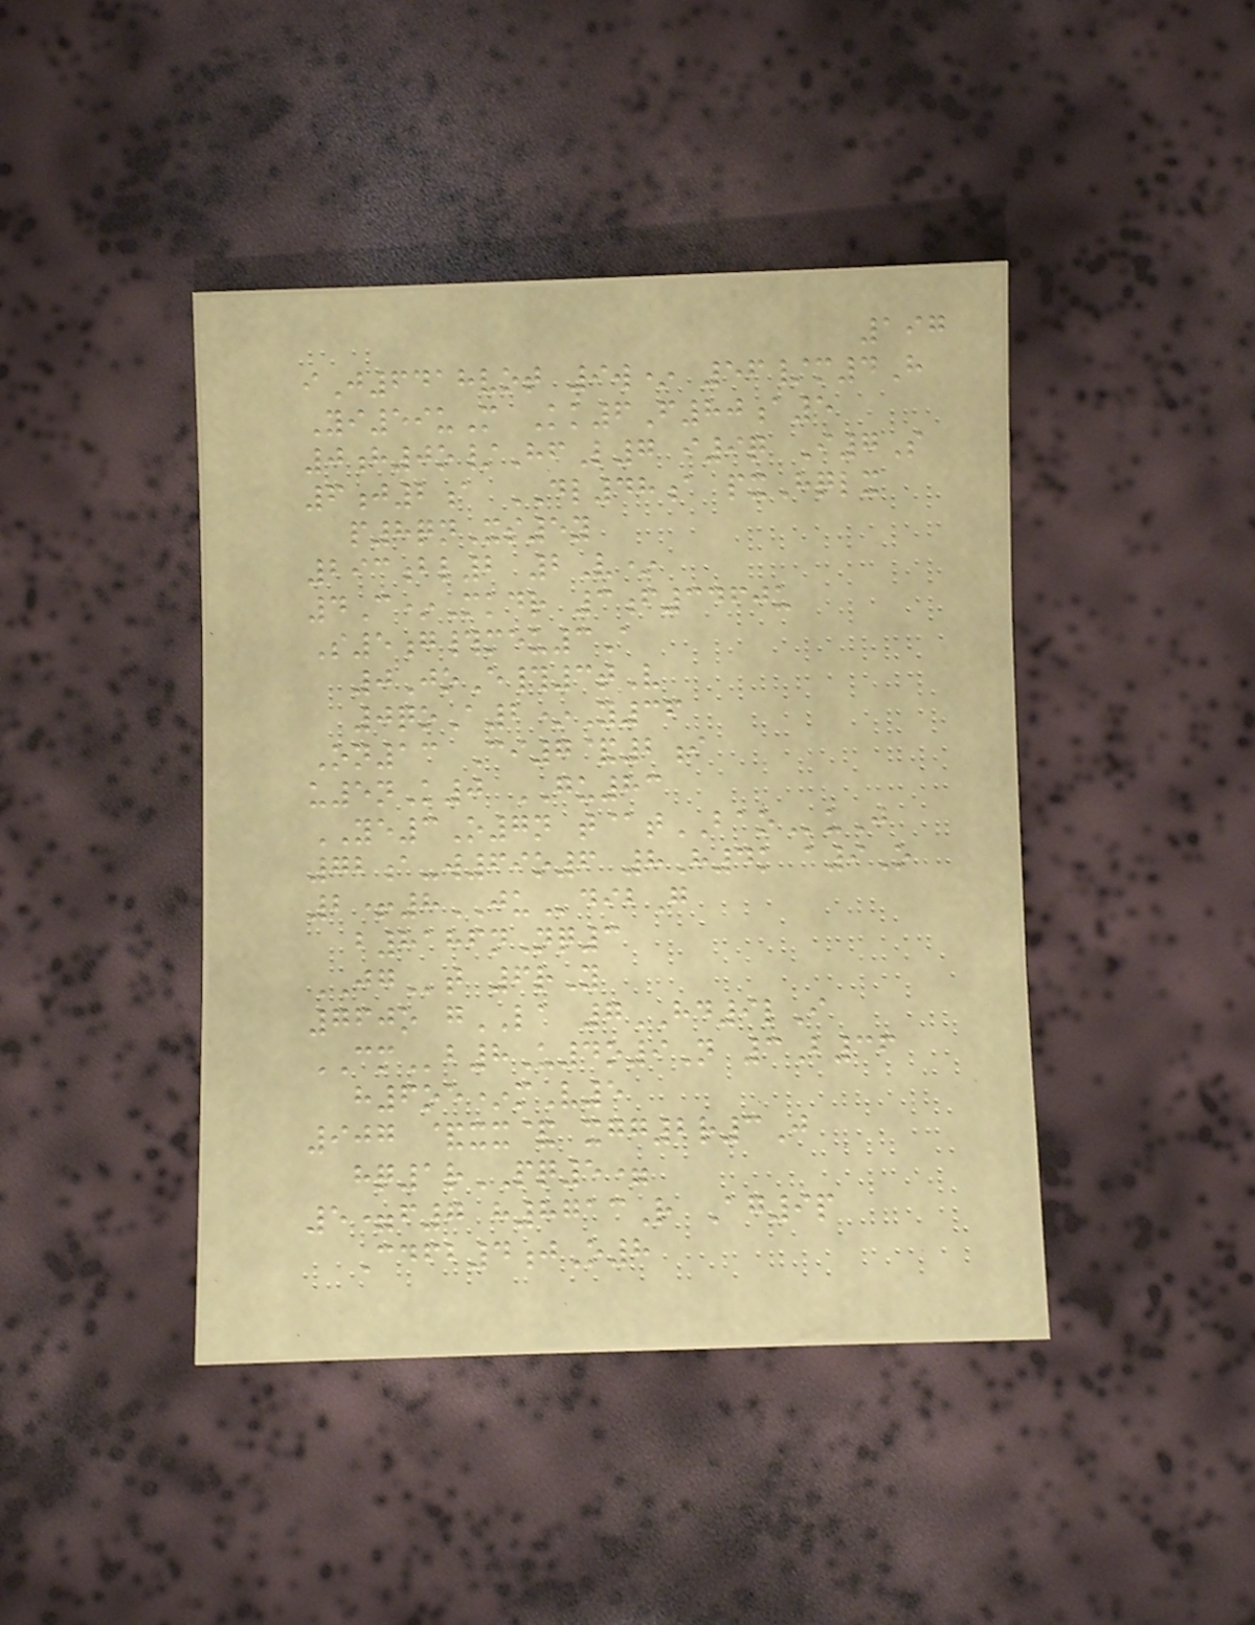197
iJ6418vot 9w* 56/m4H
Yi59uM Kk6F80a5
0h0o/HfL7 i9q I7S
6j2a DL48a pxHqlx
p8qnXs5y
293bl2 2V*
4C*Mkdr 3f3460u
S5g#meu3A
0JoE#3tV
0qoA2*Y36
On13 Ci7&2i
u5nK0 GU83
YE3O7n t@tBAOuJ
72a-w69o6 8H4k a9O
2+8JUdibG
b8186nNq3
JGt 6rY
760o gLA 7HD9lI
CMb8U4o9N 3B36
h6oe*mV5
907 &xx& xgg2r3J
hq1rPQ5=
5=f7 h8713R Ag9p
Cdfb4jO8
